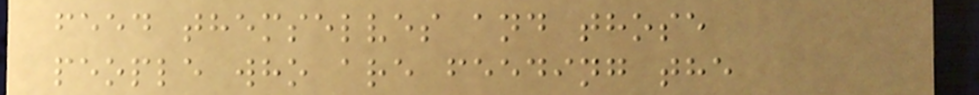feed themselves and those
people who are feeding the
